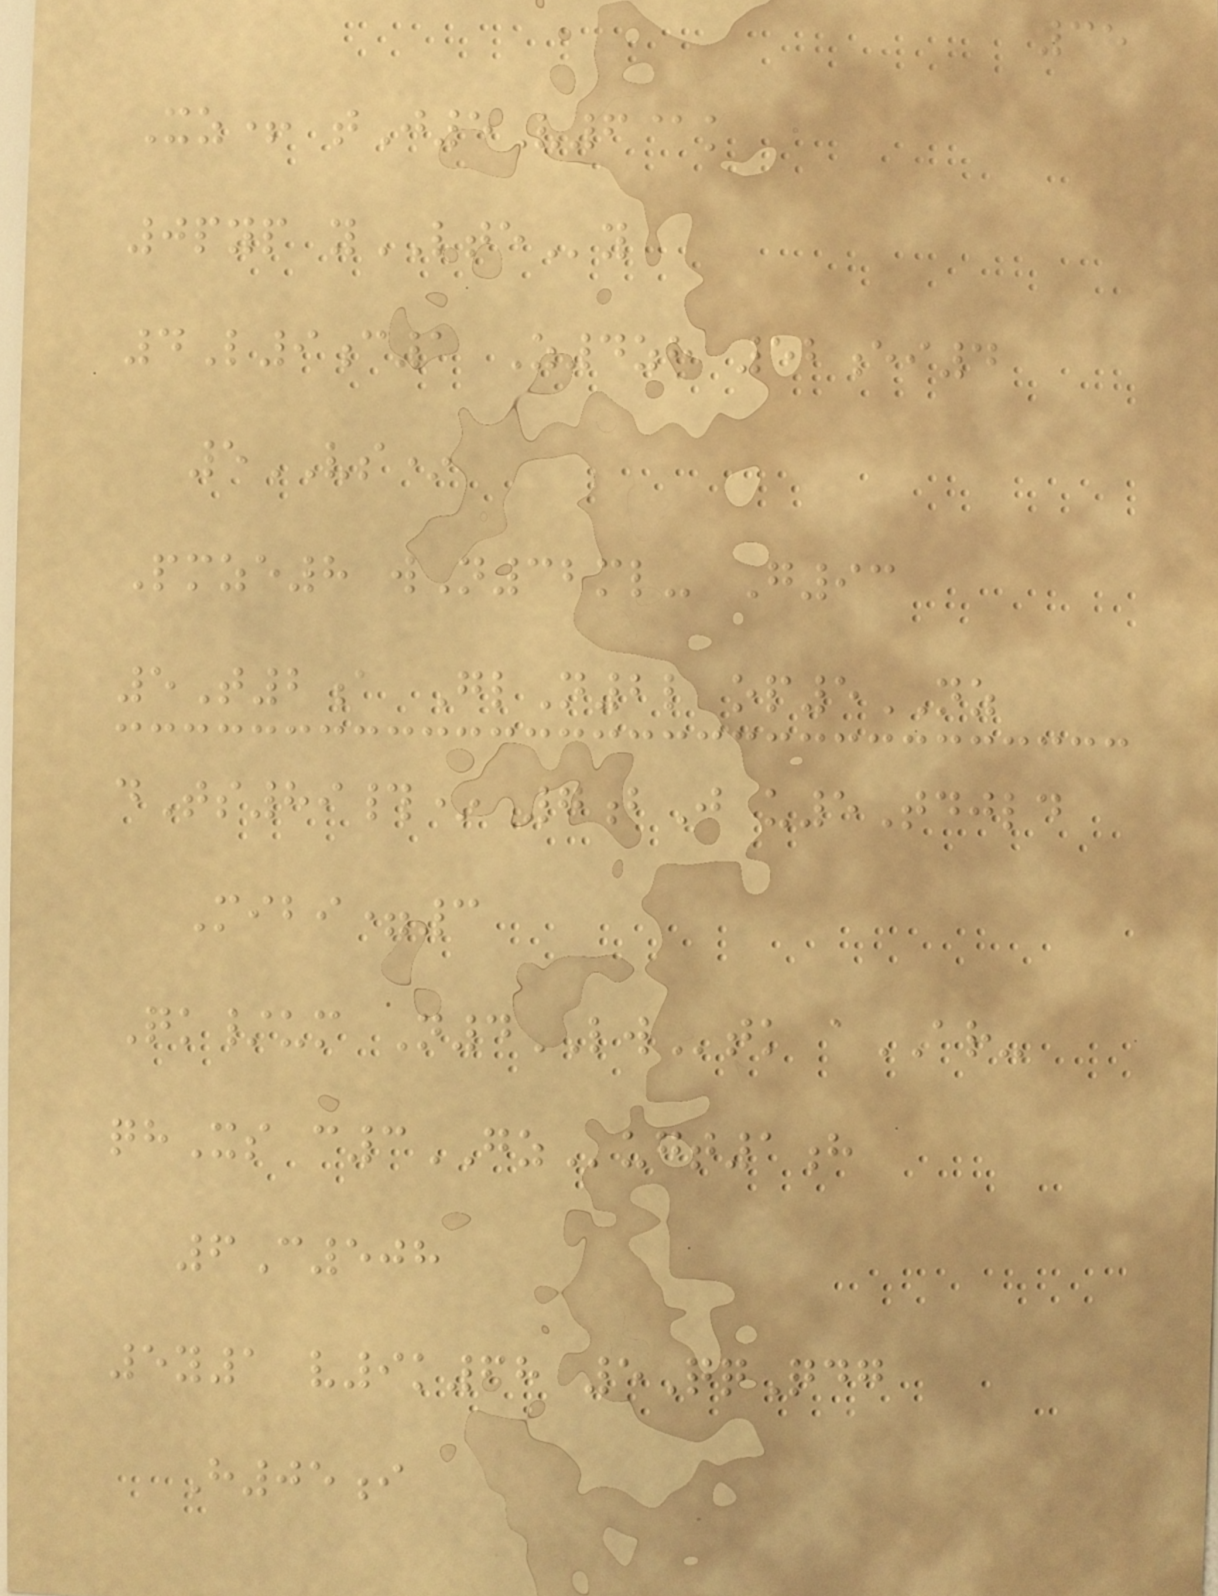35
Xz+ tJ5V6@k
0pyp yLTEy
4L9c1 Z4zh 52ei4
5VS*
Pmze8 wN32ml- G93
5T2a GlN2l op5NZ
dTs89#* 7bJ u5Tdjld
Mibi=3
Qk/um N4LWtk aAR-
qhXs c3GZugt1h
6C508
5y1 v9k68 5QqQdg
H05i
